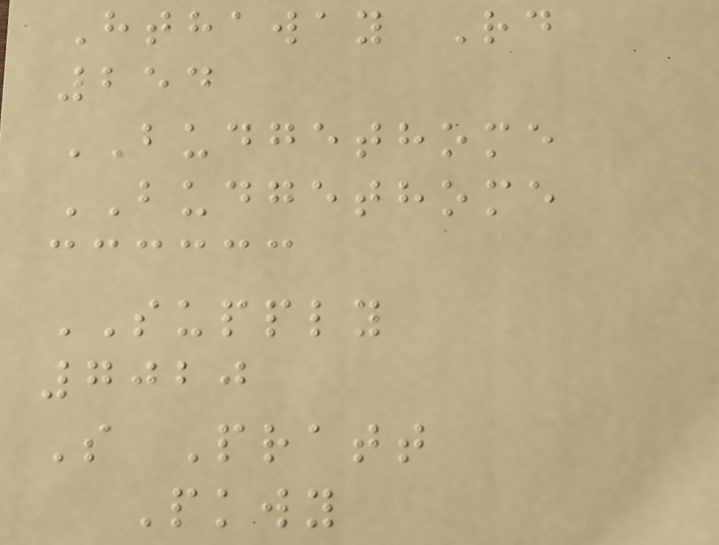Hthaway Rd
254
BUDGETHOME
BUDGETHOME
SUPPLY
7020
S Pratt
Pkwy
